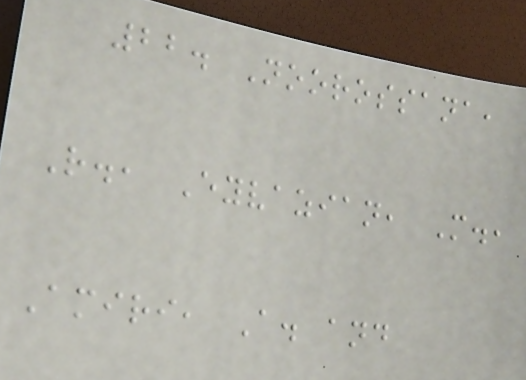22. Noorossana,
R., Eyvazian, M.,
Amiri, A. and
